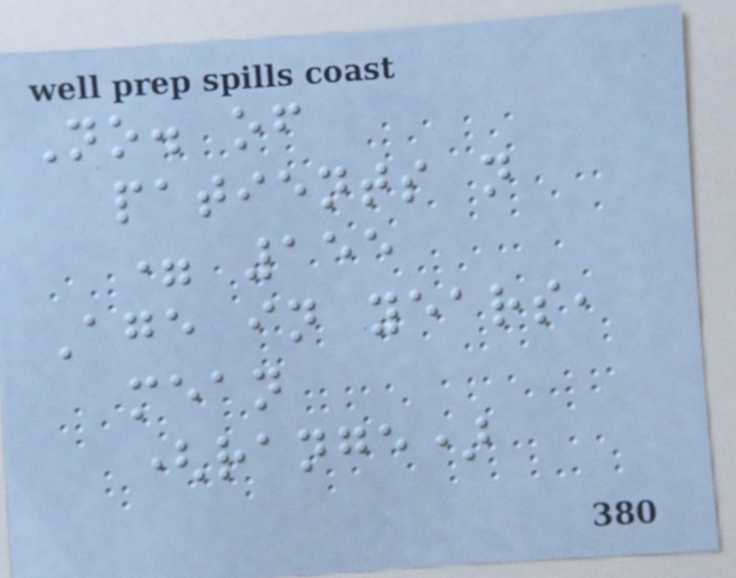No. of
patients n
= 155
Age in years,
mean
(range)
